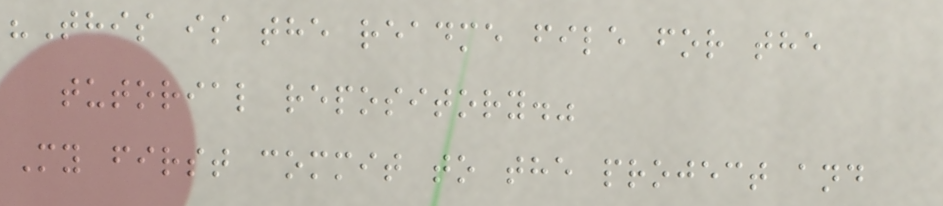"This is the readme file for the
tutorial repository."
My first commit to the project and
